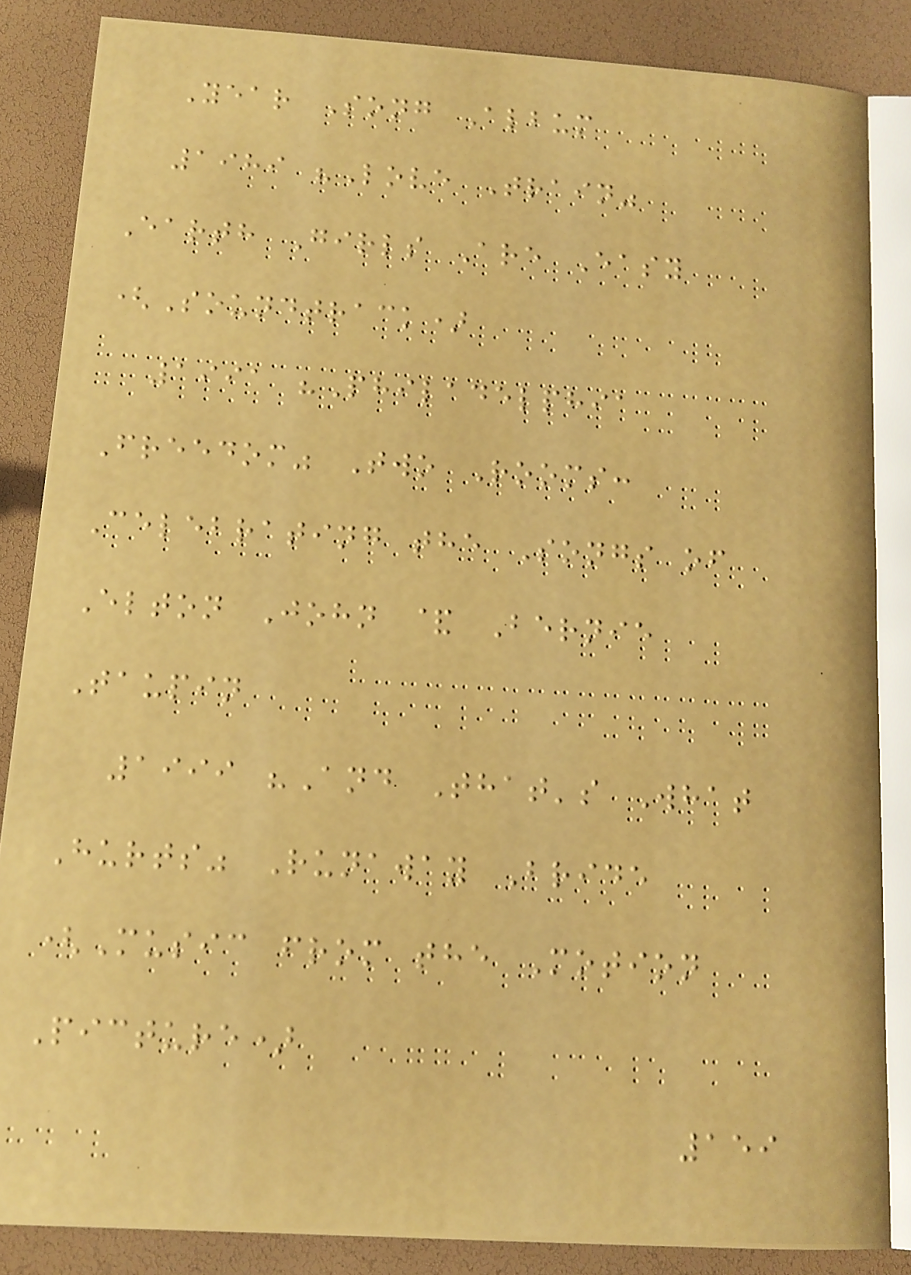Year Song Album
1989 "Love Train"
Earth Girls Are Easy
(Soundtrack)
1991 "Philadelphia
Freedom" Two Rooms:
Celebrating the Songs of
Elton John & Bernie
Taupin
1999 "And That's What
Hurts" Runaway Bride
(Music from the Motion
Picture)
159
